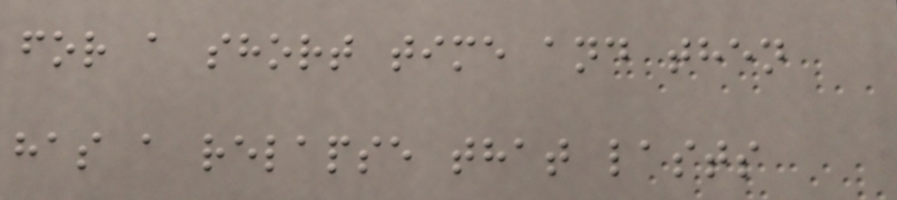for a short time and then
has a relapse that lasts
